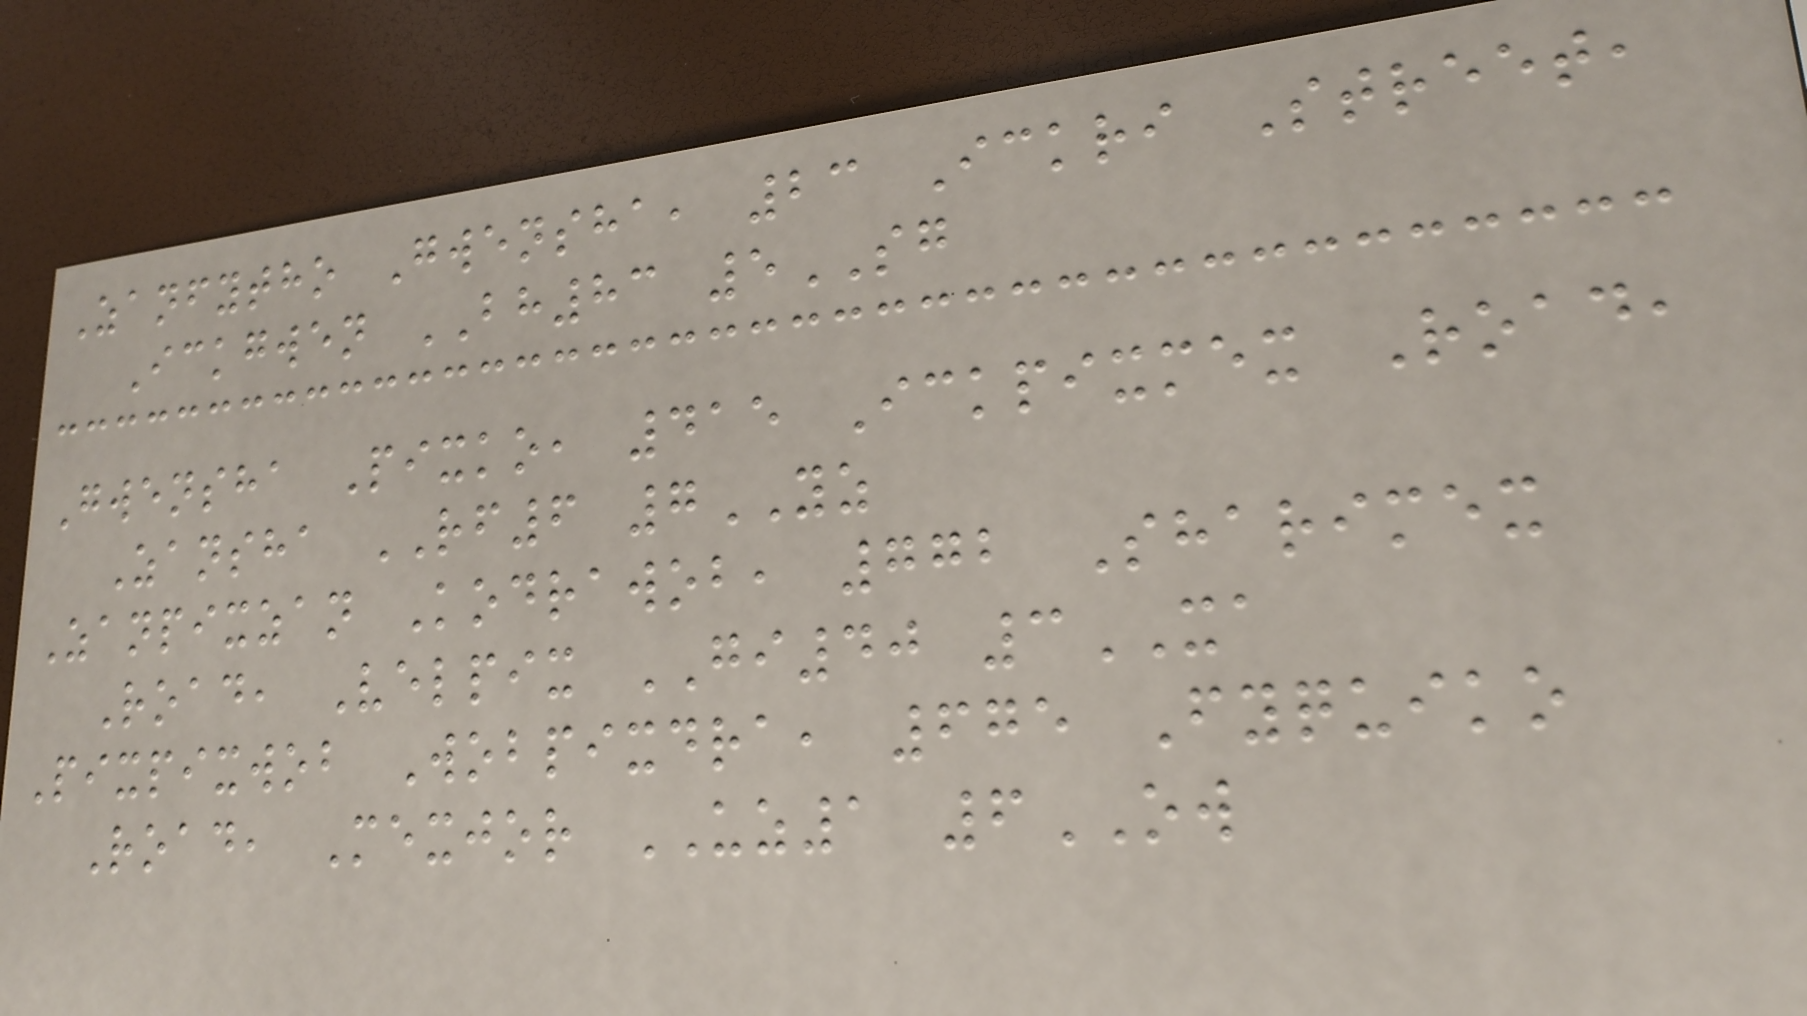Zanfytho Gwensha, 23 Ickri Street,
Ickgwen BH83 5SG
Gwensha Pixko, 415 Ickpixmex Road,
Zansha RF6 7YZ
Zanpixzan Kodrawob, 772 Sharimex
Road, Velpix GI40 3XA
Pixpixwob Wobpixdra, 675 Fyquiko
Road, Mexjor UZ1 6OW
